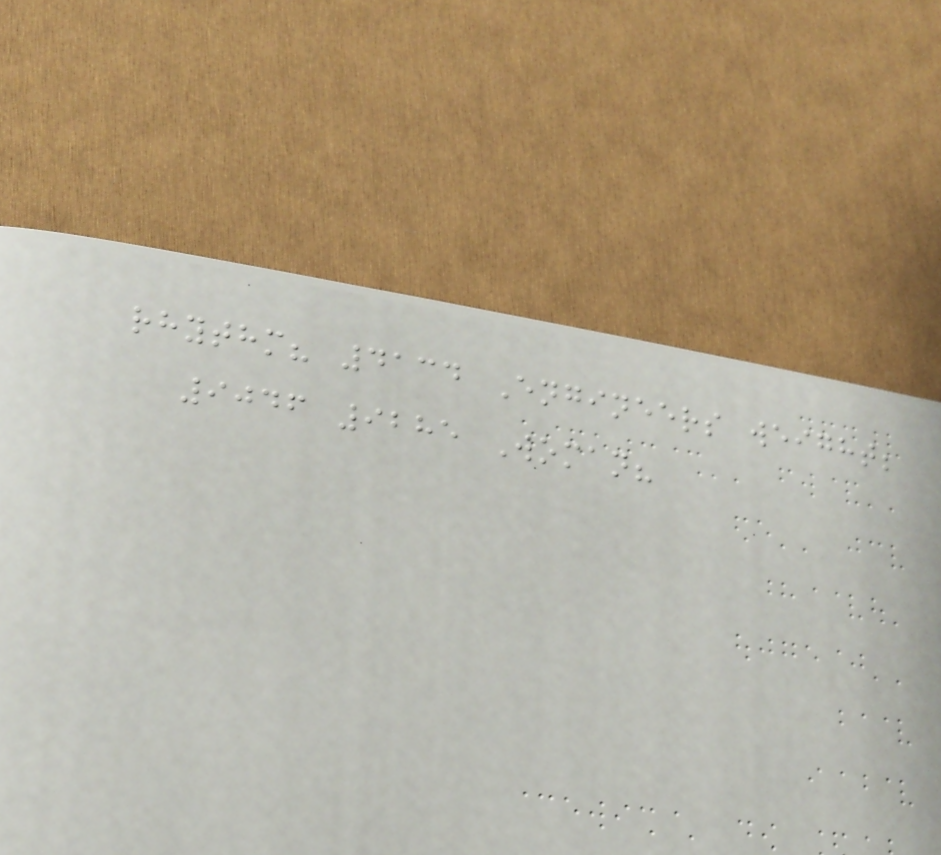rhythm? 4134 Engineers weight;
9046 9285 Woman?
